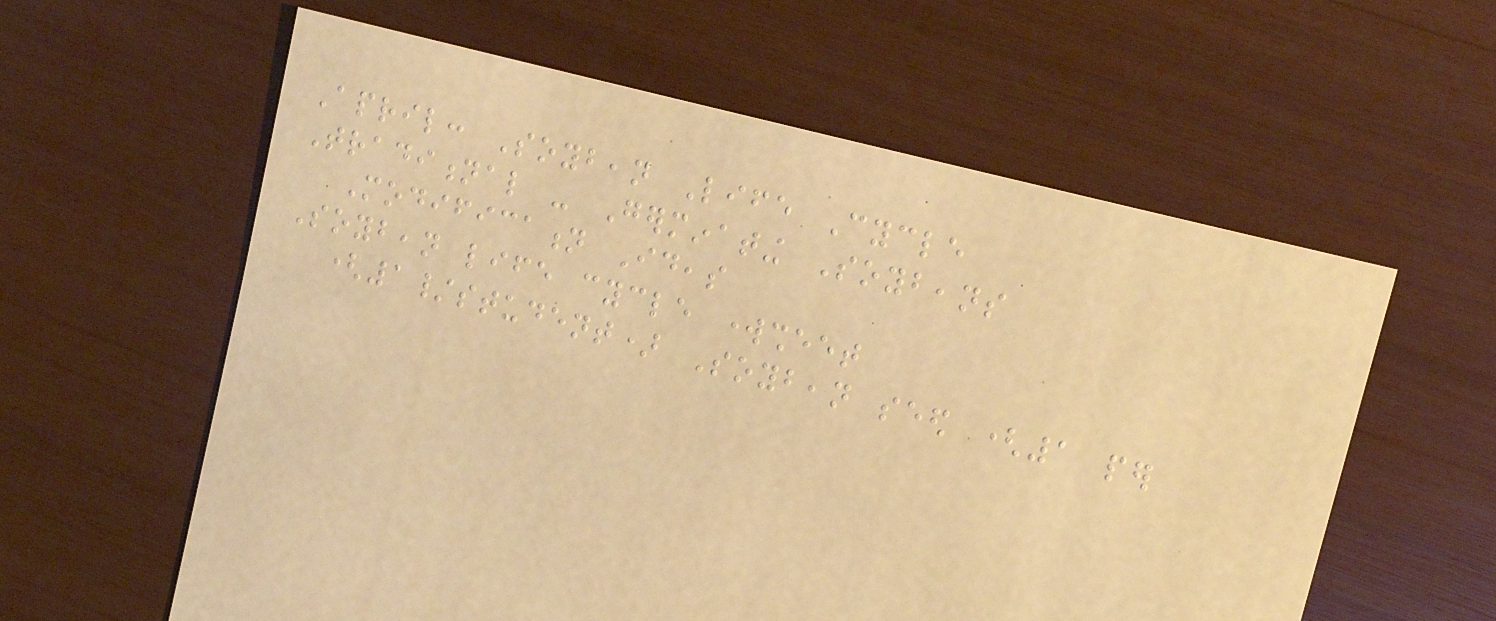April: Soybean Life Cycle
Traditional - Germinating Soybeans
Modification Ideas
Soybean life cycle worksheet
(1/student) Soybean seed (1 per
